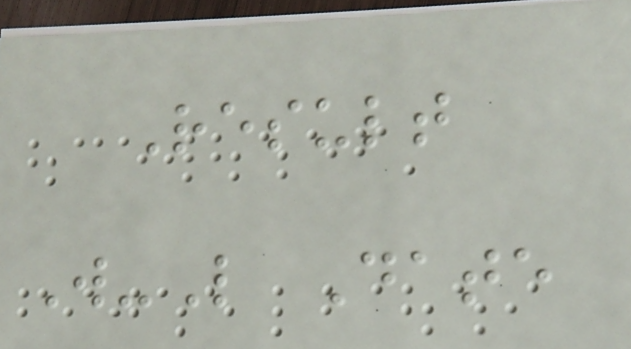Result
W-L Date
